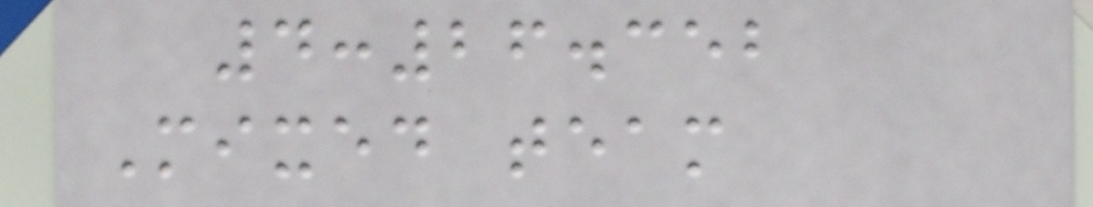4:26.352
Mixed team
